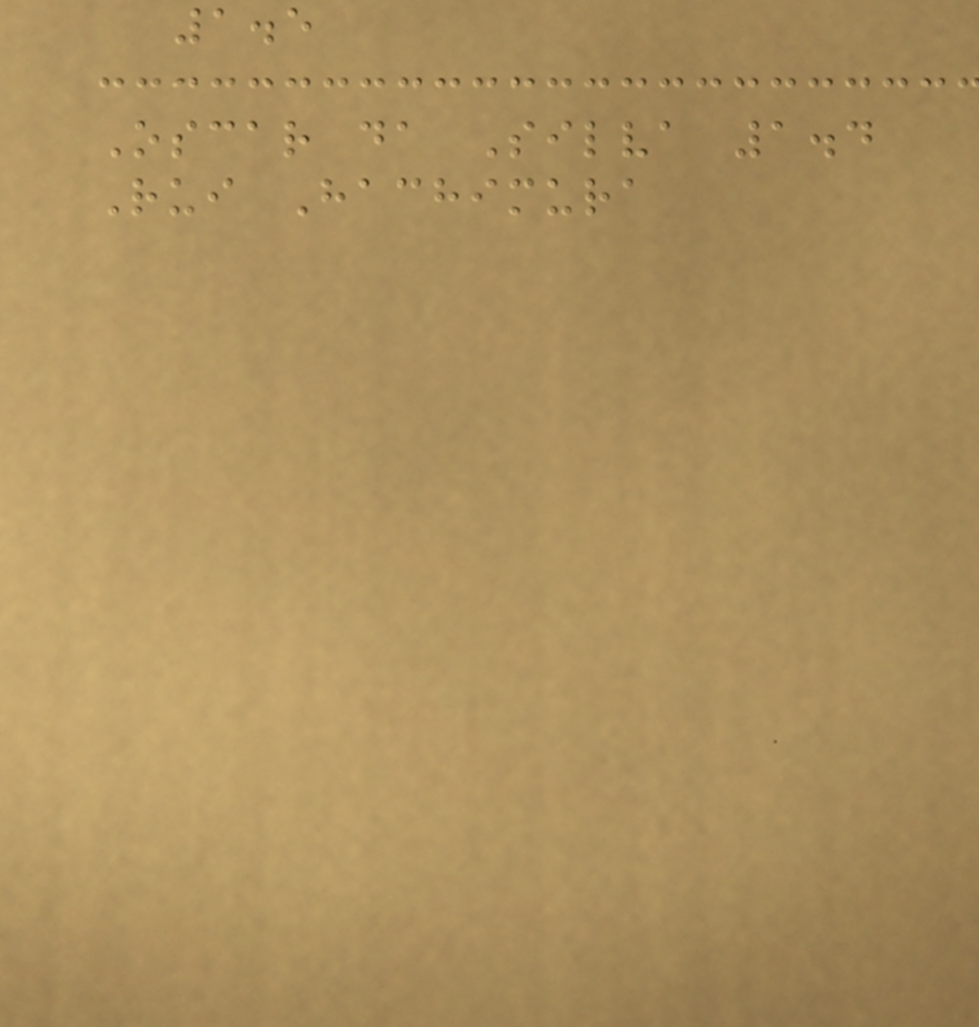1.5
Oscar da Silva 1.4
Rui Hachimura
